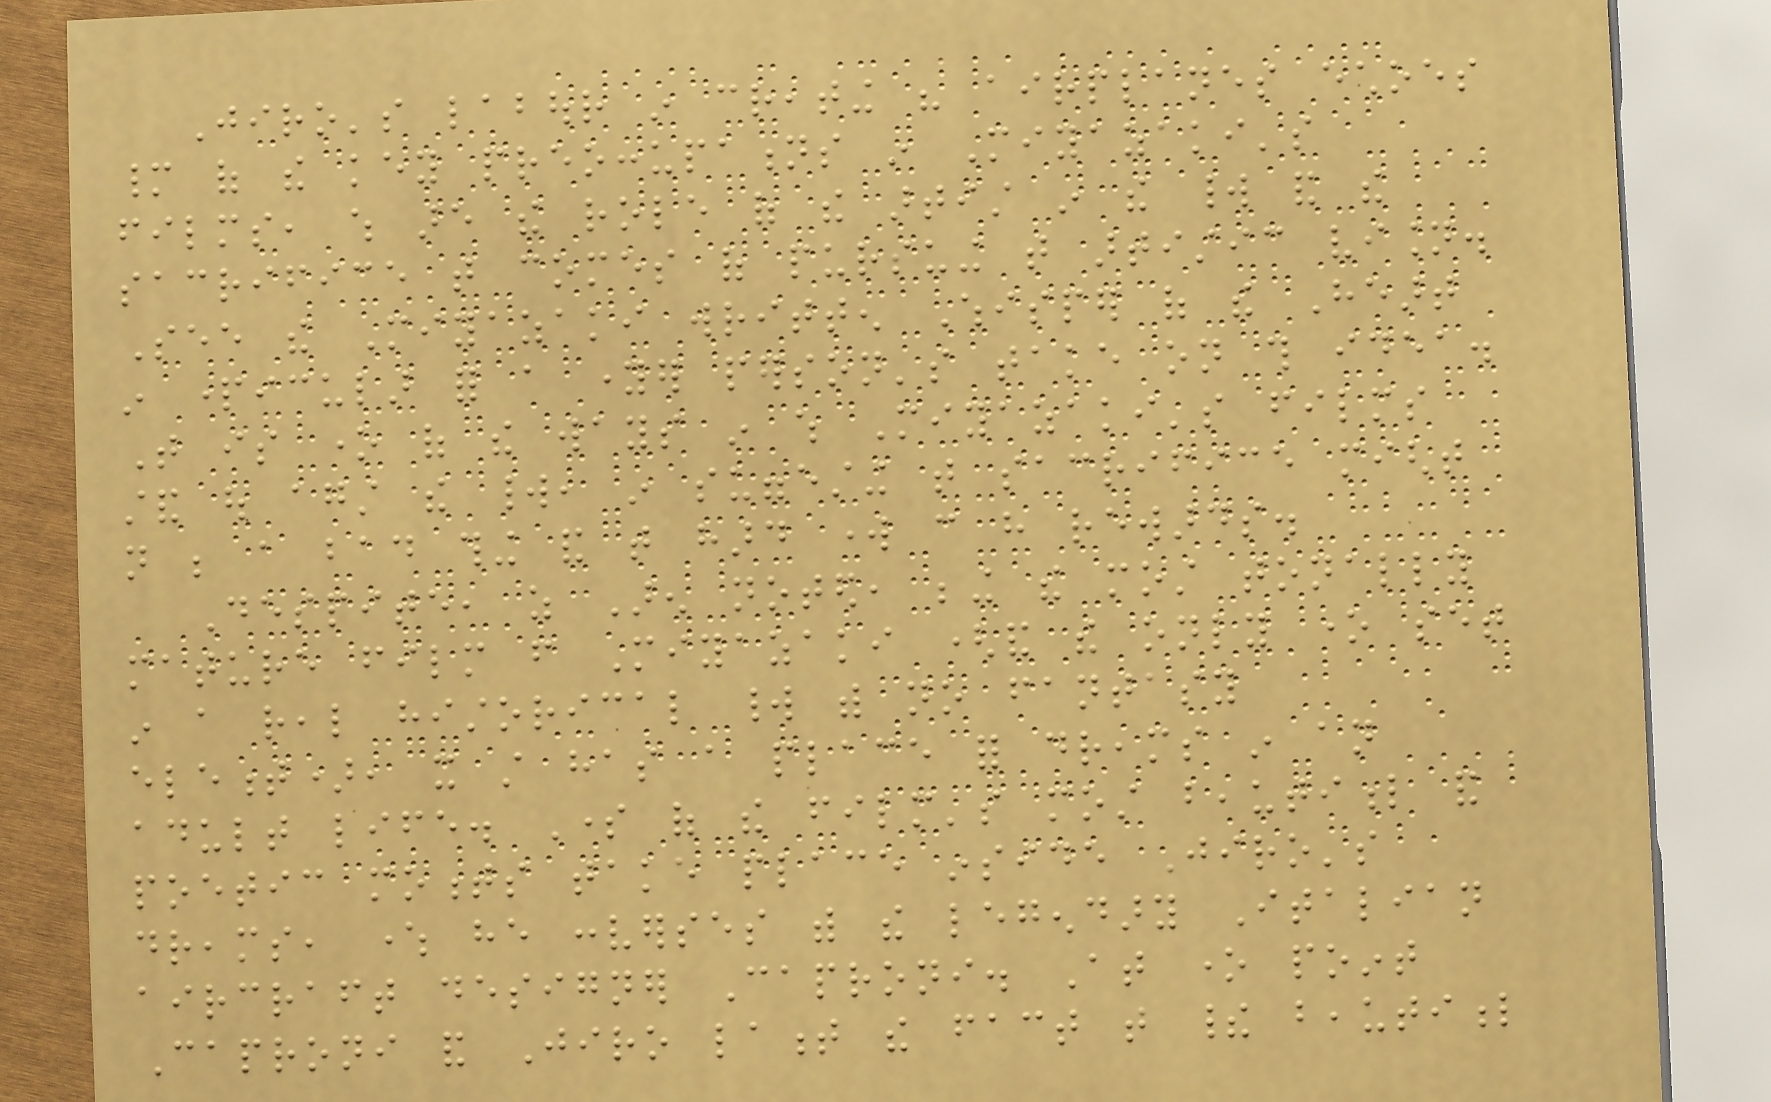Jiro's labour in creating his airplanes echoes
many of the key preoccupations in Miyazaki's
films, which are the role of the artist in the world and the
sacrifice that comes of pursuing that artistic vision.
See the Miyazaki written Whisper of the Heart
in particular for a younger person's take on this idea.
That is one of the ways in which Miyazaki's films
stand out against the world, in suggesting that sacrifice might
not be a bad thing and that hard work can have rewards.
Despite, as Aren noted, being the most tonally
mature film from Miyazaki (and the only one set
in a real historical world with no fantasy
element), it still has a place for dreams in an
adult life. Some of the film's most beautiful and
poetic moments take place inside Jiro's
dreams, where he converses with the legendary Italian
aircraft designer Caproni. At one point
Caproni and Jiro lament the fact that their beautiful
